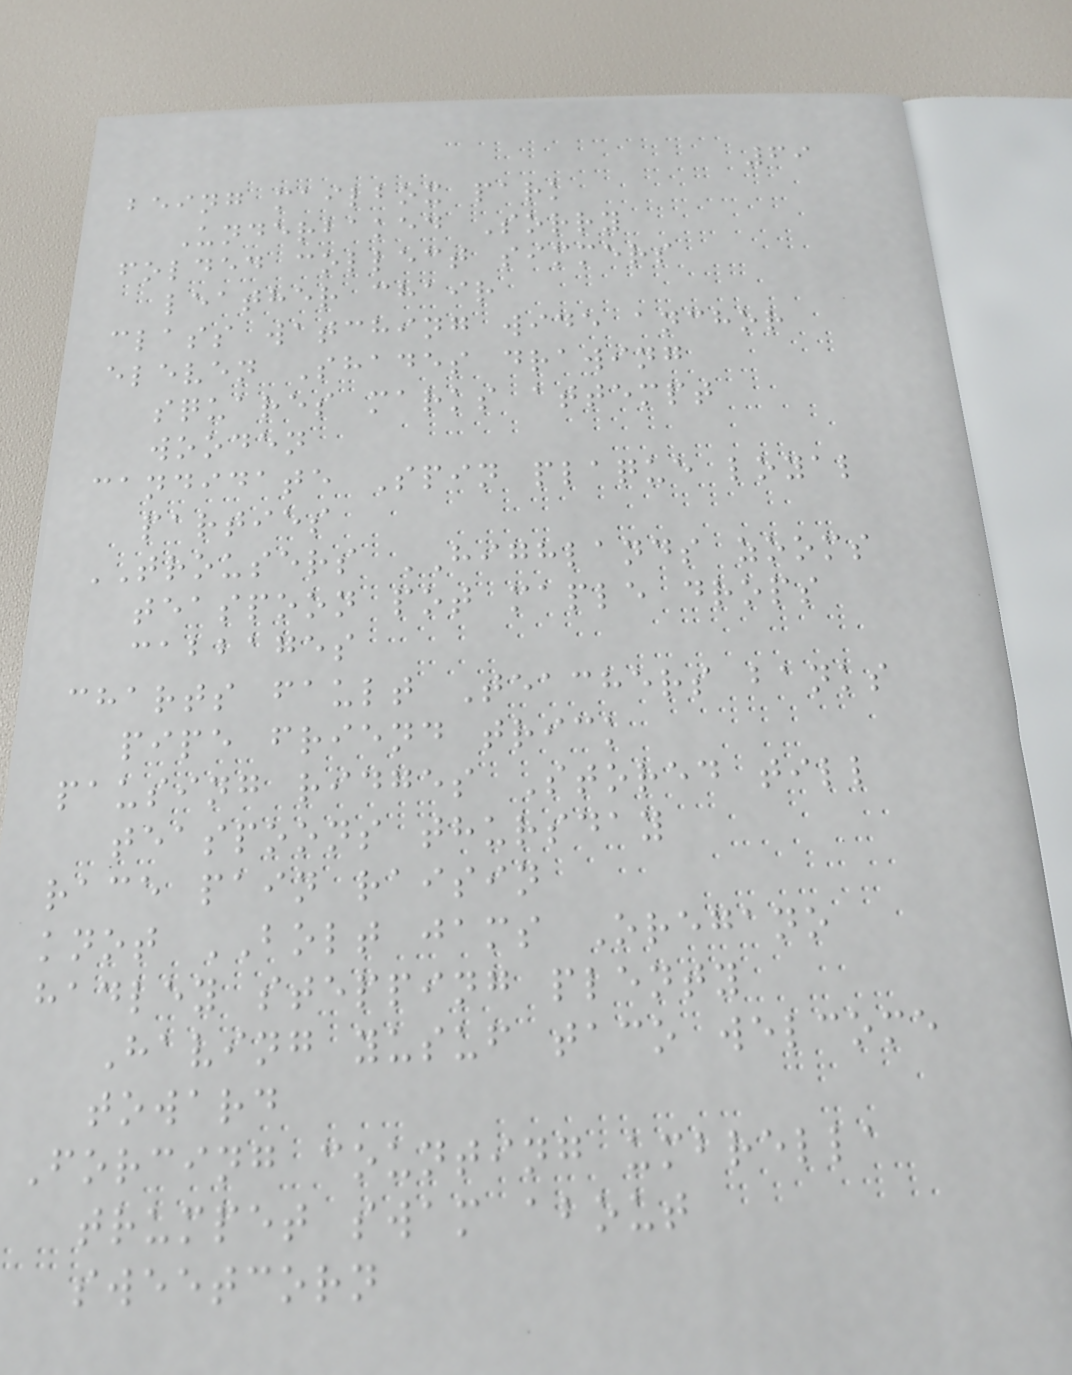69
being mailbox park
Underbaked Sorry
folded collect simmers
leather chair
class watching wide anchor
eleven Shades drawing
squares marks attempt
wooden
candidate Spin plaque loyal
parties
TROUSERS HIGHLANDS zooms
teaspoon pot maple drops
cabbages
charts fault Teachers banks
pipe friend trick
pausing ridges Stored till
teaspoons thursday
race pain raisin
knot BOLT jams Oregano
hadley stepping plenty
Having yusuf taco welcome
toward
Forcing counting umbrella
trumpet swam about
sweetcorn
